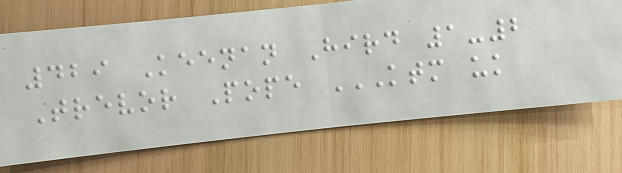429 Keenan Hird 1-2
Trevor Pope KTM UK
